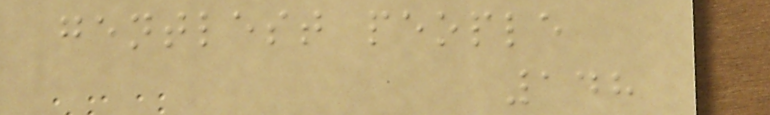gentlest people
148
